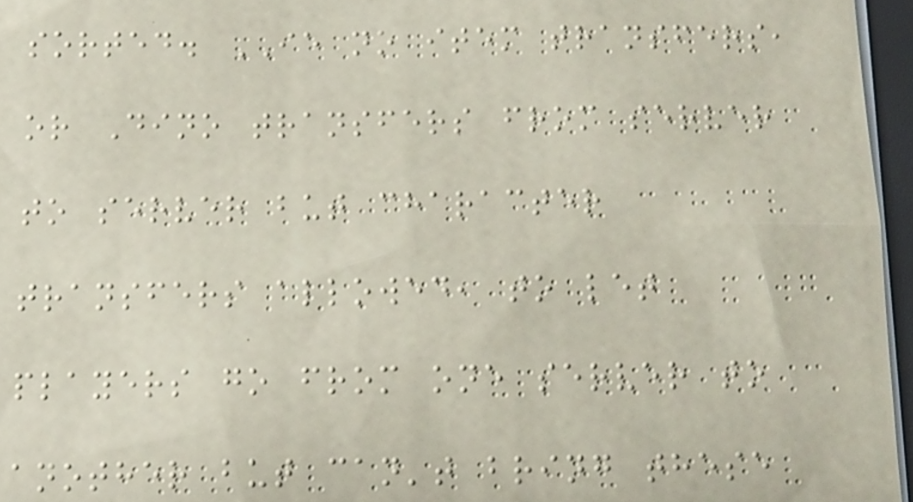sorted. IE no item transfers,
or Dino transfers from server
to server but character
transfers allowed, to let
players go from one server to
another but can't bring these
